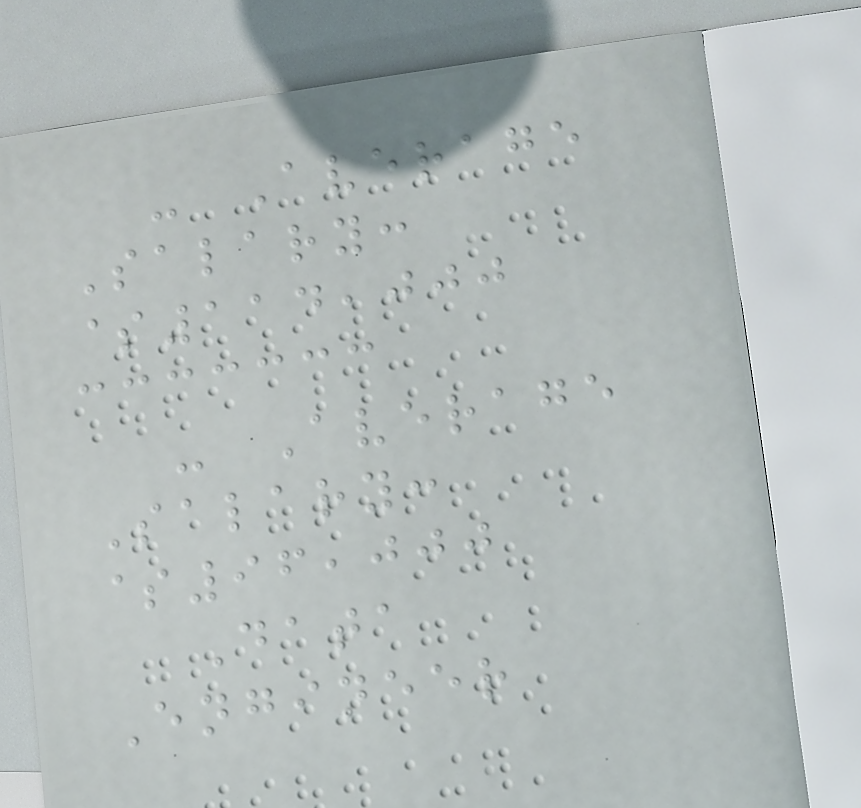- Average
Salary:
$114,000
- Average
Salary:
$96,000
Data
Engineer
